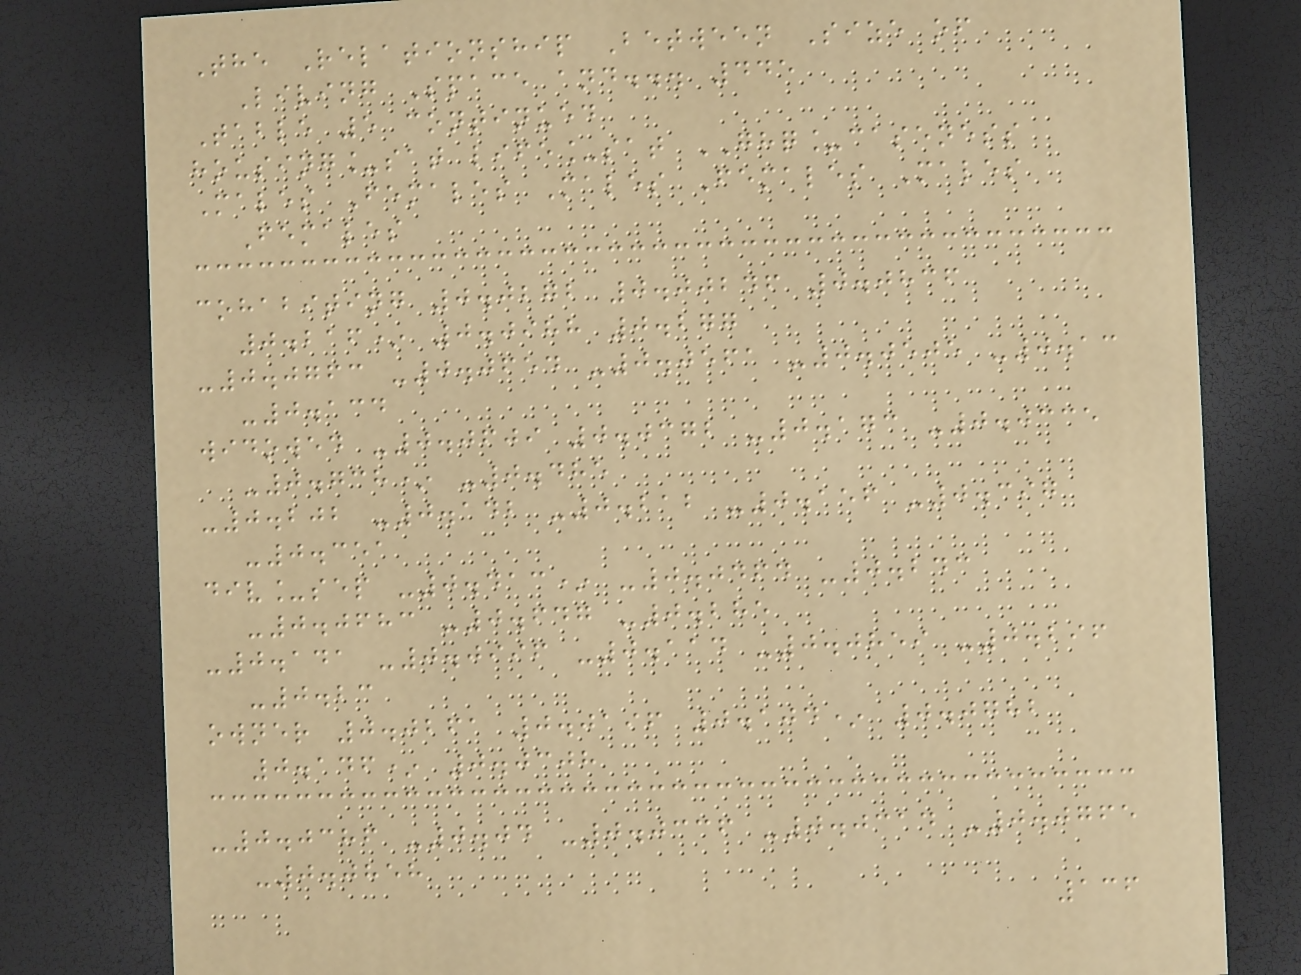The Relationship Between Size of
Living Space and... 445
Table 5 continued
housing_sat life_sat GHQ_caseness
Males Females Males Females Males
Females
cohabiting 0.0272 0.00246 0.0836
0.216* 0.0988 0.277
-0.0763 -0.0654 -0.0561 -0.0505 -0.13
-0.134
widowed -0.0609 0.0372 -0.173 -0.0335
-0.738* -0.485
-0.202 -0.142 -0.212 -0.156 -0.397
-0.351
div_sep -0.413* -0.0464 -0.243
-0.0683 -0.647 -0.285
-0.141 -0.0996 -0.114 -0.0859 -0.296
-0.23
owner 0.0261 0.0196 0.104* 0.0782
0.146* 0.0308
-0.0386 -0.04 -0.0336 -0.0314 -0.0765
-0.0858
136
